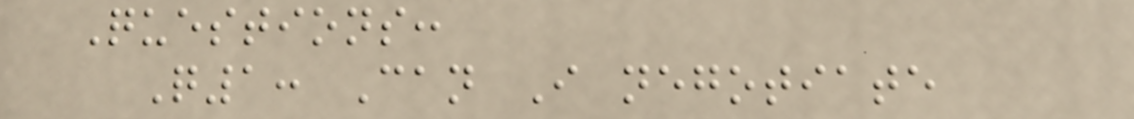Questions:
Q1: Can I negotiate
